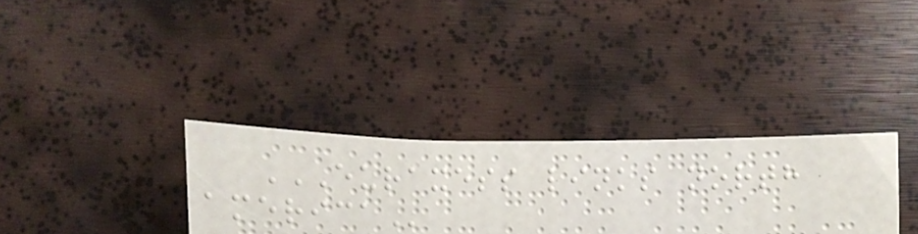EURAXESS LINKS NORTH
AMERICA
